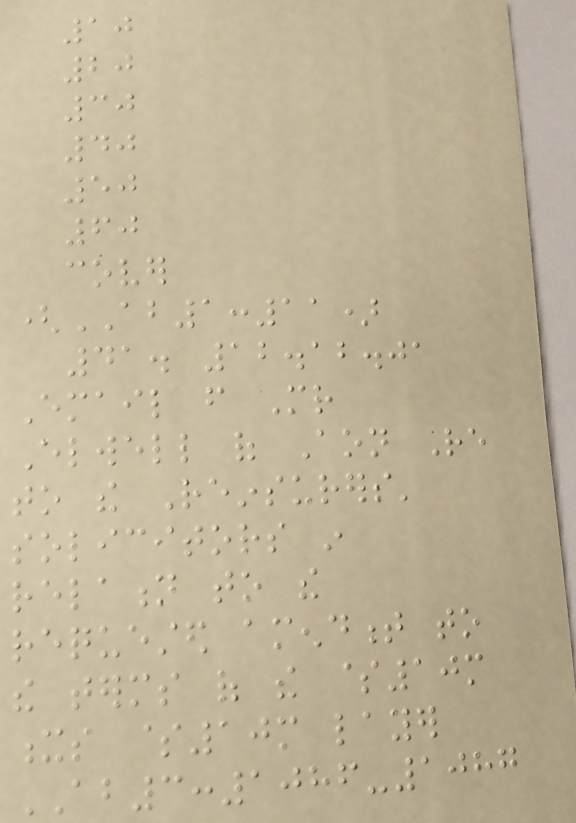10
20
30
40
50
60
cover
(AB1:11)
41. 12.12.01
Email from Mr
Elwell of Aon Re
to the Reinsurers'
solicitors in
relation to the
requested amendment to
the terms of the $10m
xs $10m layer
AB3:1086-1087
